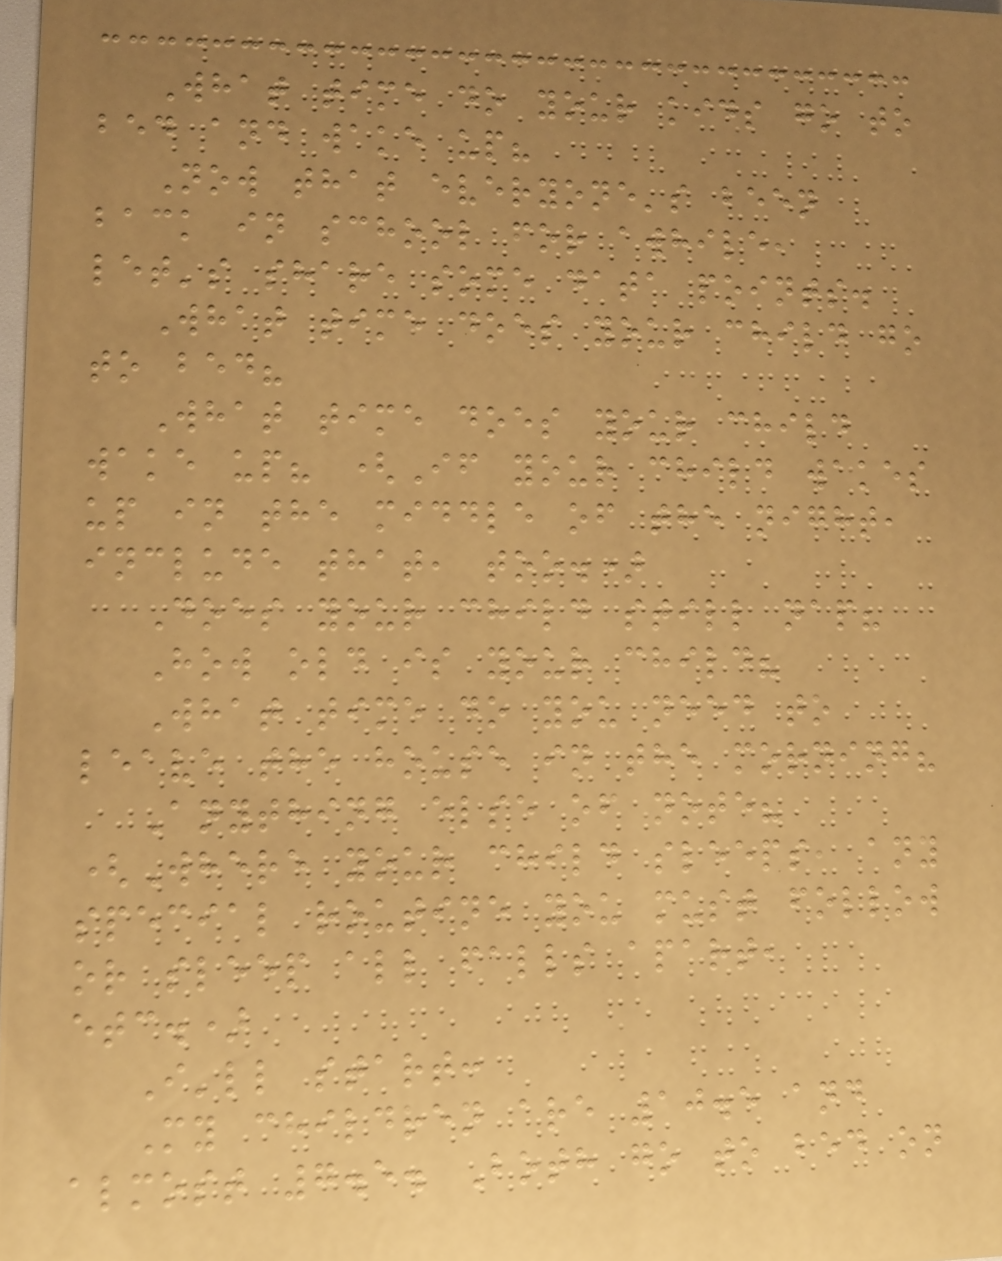What time do your kids go to
bed and wake up?
Now that everyone's been
back in school for awhile,
let's share some data points.
What time does your child go
to bed?
What time does your child
wake up? (If your child wakes
up in the middle of the night,
include that, too.)
Does your child still nap?
How old is your child?
What time do you need to
leave the house in the morning?
Anything else of note?
(Where your child sleeps, any
special routine you must follow
or sleep all falls apart,
etc.)
I'll start:
My children are 10.5 and
almost 7.5. Both go to bed on
